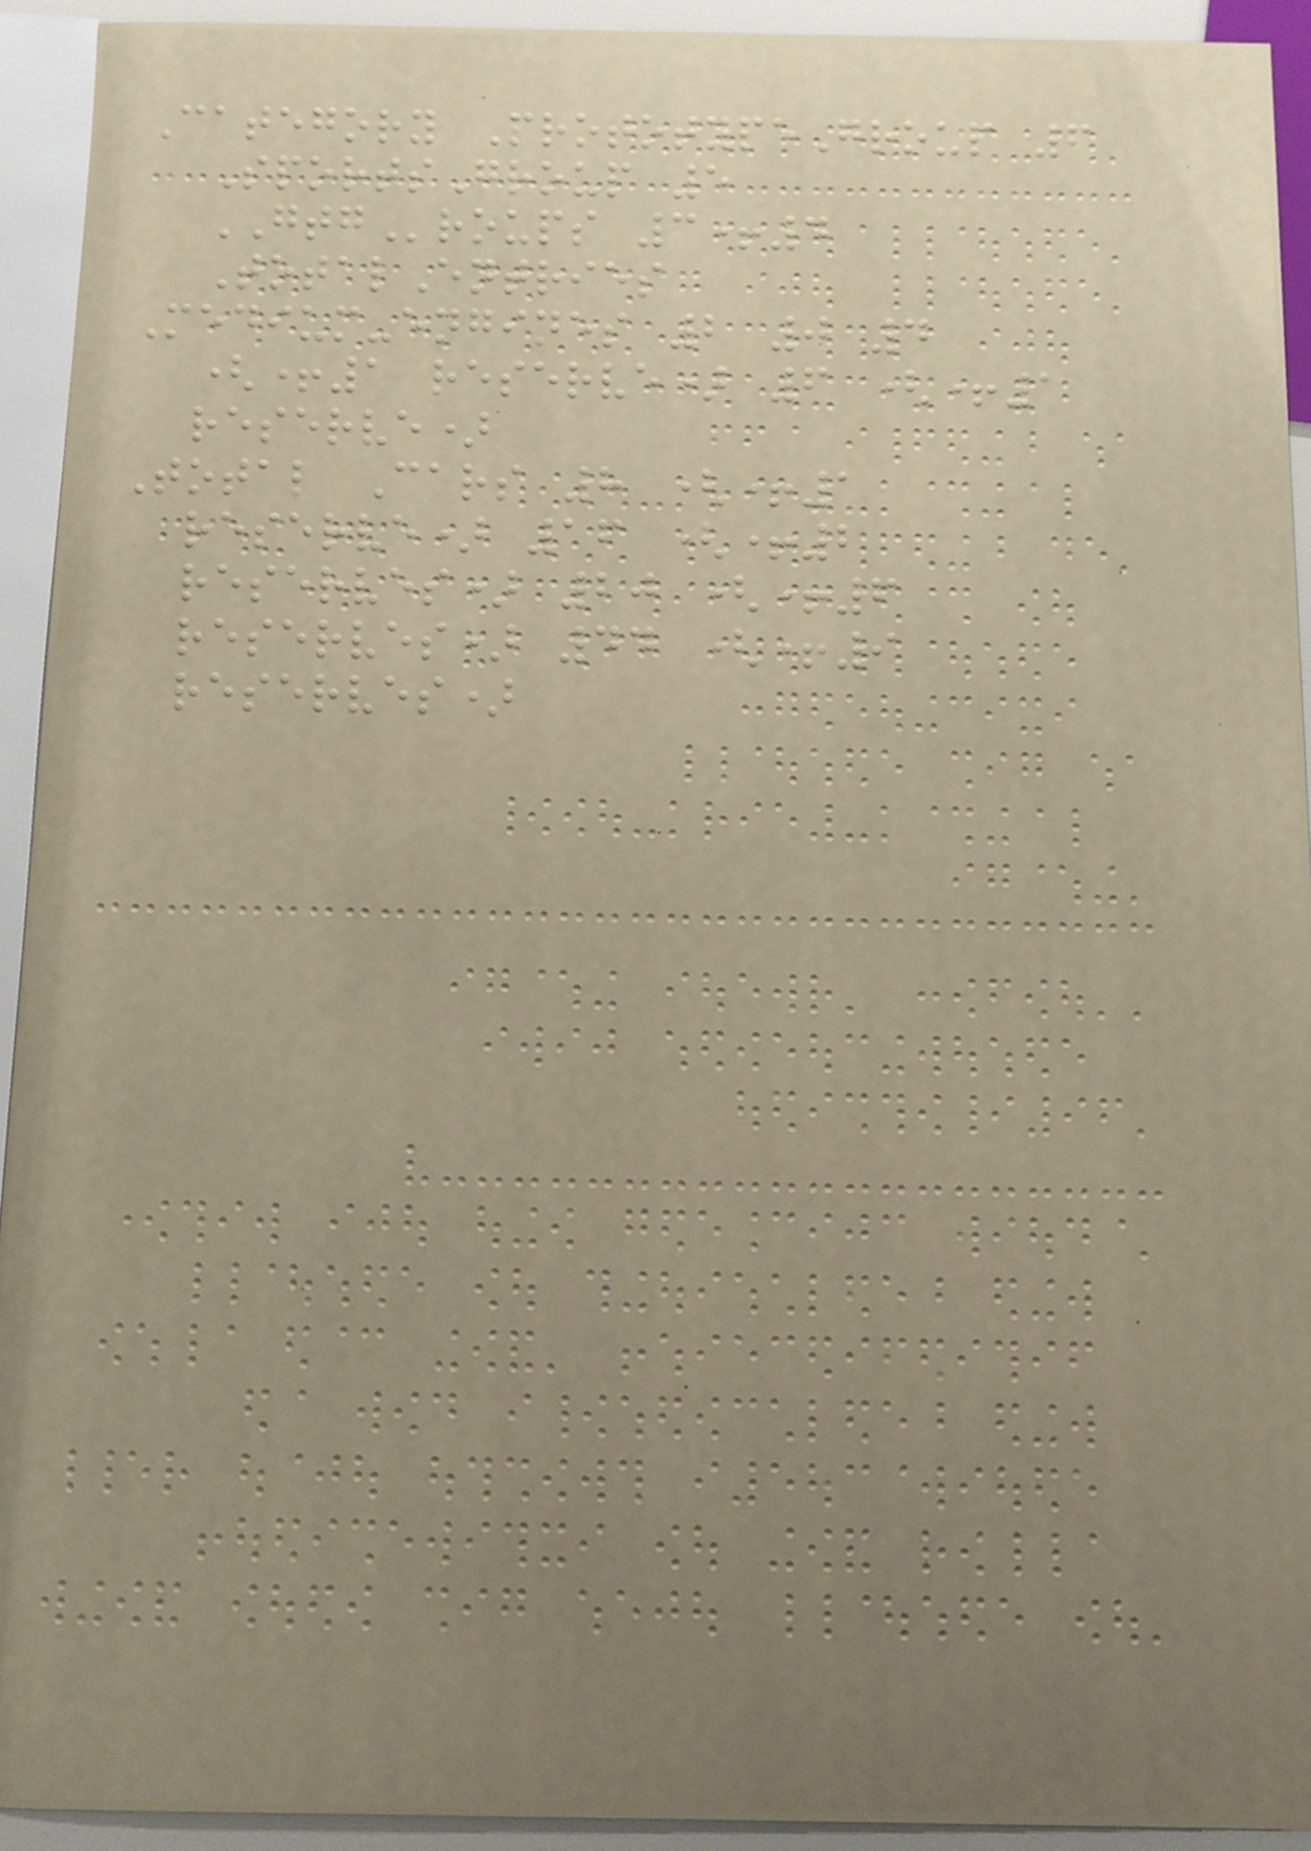Category PrototypeGroup 6
SportsGroup 5
GTGroups 3+4
TotalEntries
Medium-engines 2 0 4
(+1 reserve) 6 (+1
reserve)
Total Cars 8 (+1
reserve) 16 (+2
reserves) 20 (+6
reserves) 44 (+9
reserves)
